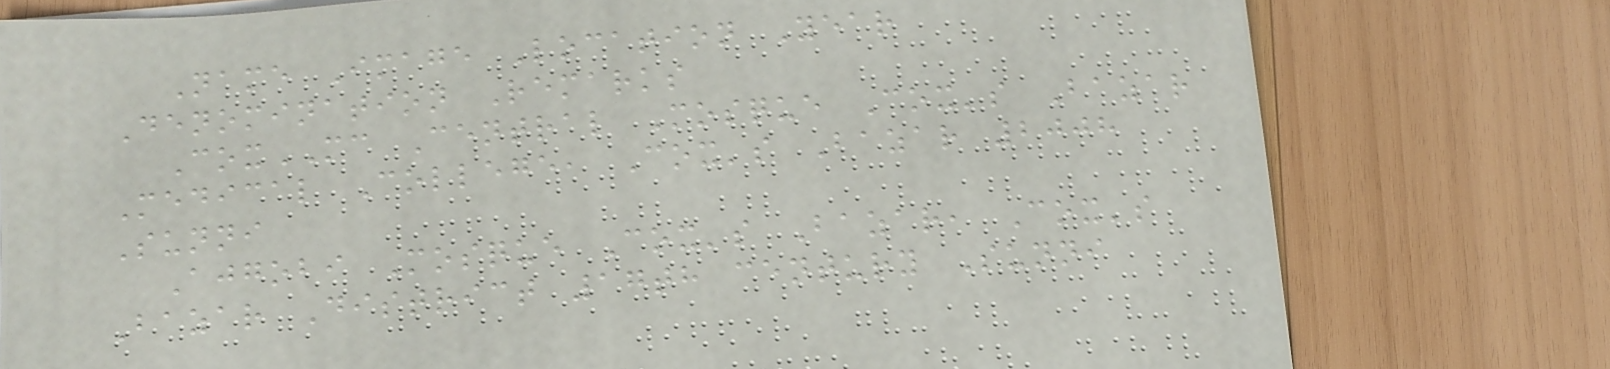Name Image Location Year
Denomination Remarks
CoxMC Central Mosque Cox's Bazar
Medical College, Cox's Bazar 2008
Sunni
Ajgobi Mosque Cox's Bazar, Cox's
Bazar District 17th century Sunni
